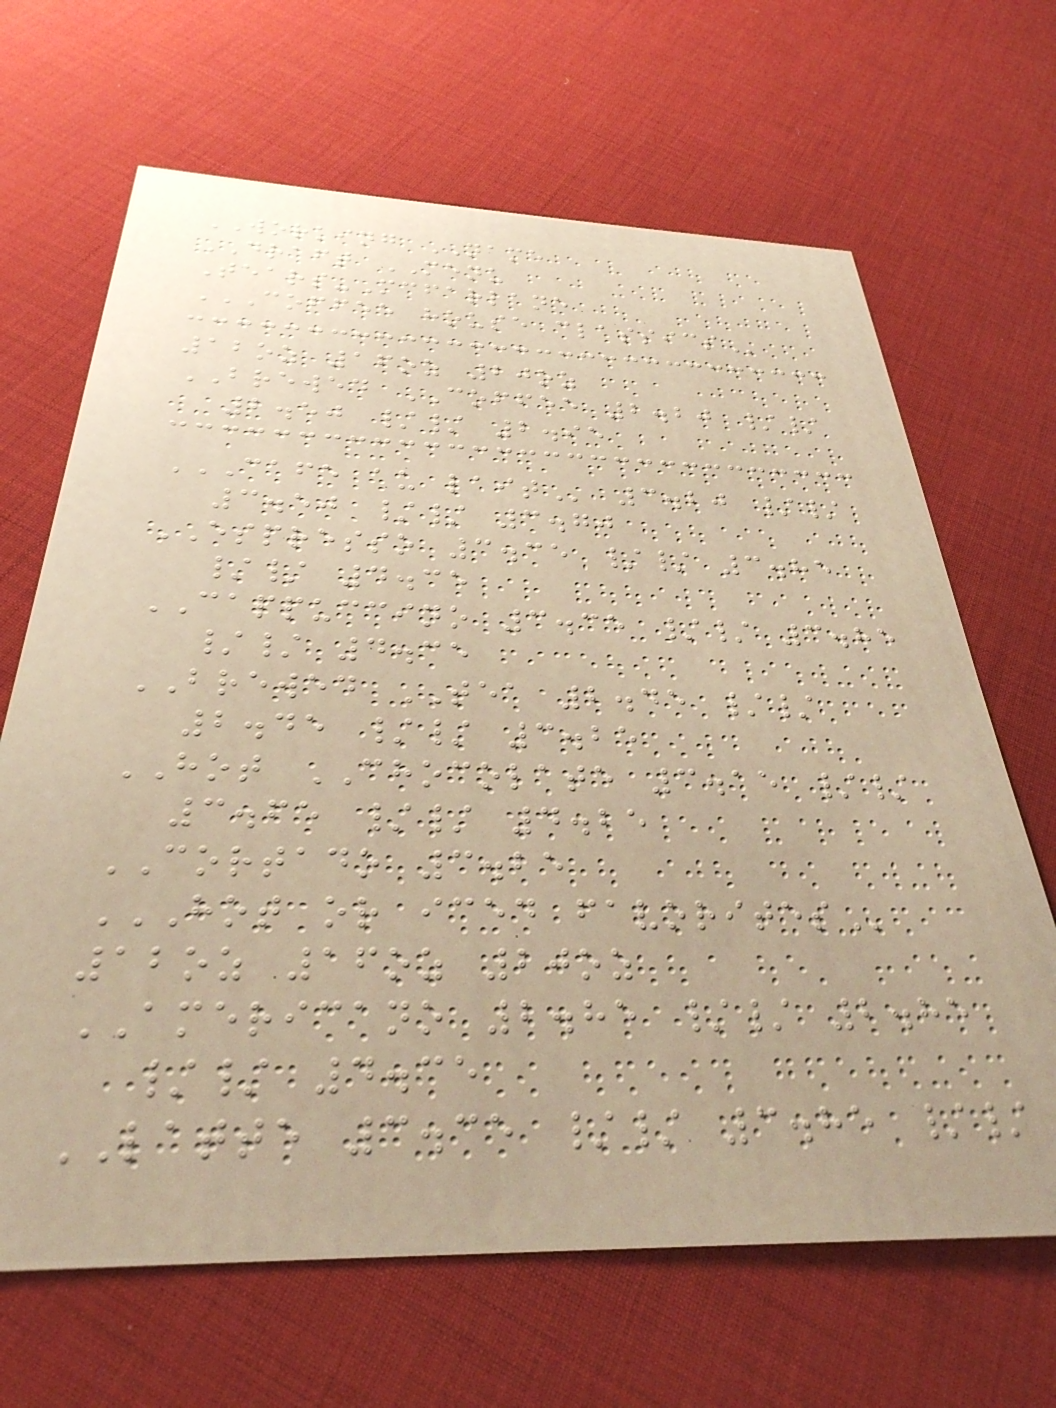WORKING NAME
DRAFT MENU
Tears-Mcfarlane
COFFEE HOUSE CLASSICS
12oz 16oz 20oz
BREWED COFFEE 2.20 //
2.50 // 2.95
CAFE AU LAIT 3.20 //
3.50 // 3.70
ESPRESSO 3.35 // 3.85
// 4.35
CAPPUCCINO 3.35 // 3.85
// 4.35
BREWED TEA 2.45 //
2.45 // 3.25
HOT CHOCOLATE 3.15 //
3.65 // 4.25
CORTADO 3.25
HOT OR ICED FAVORITES
12oz 16oz 20oz
AMERICANO 2.85 // 2.85
// 4.35
LATTE 3.35 // 3.85 //
